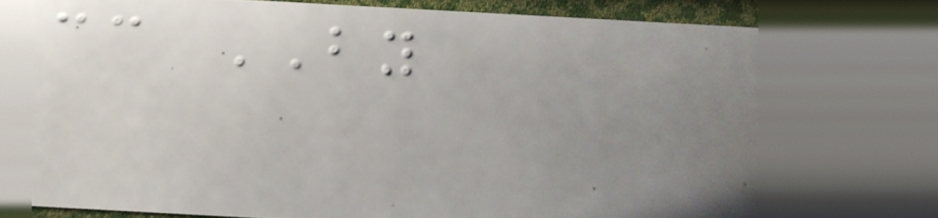cc BY
